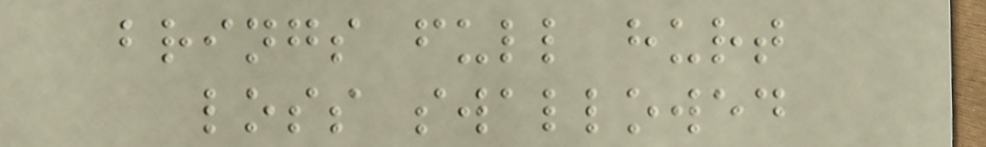brings full hurt
loss swallowed
